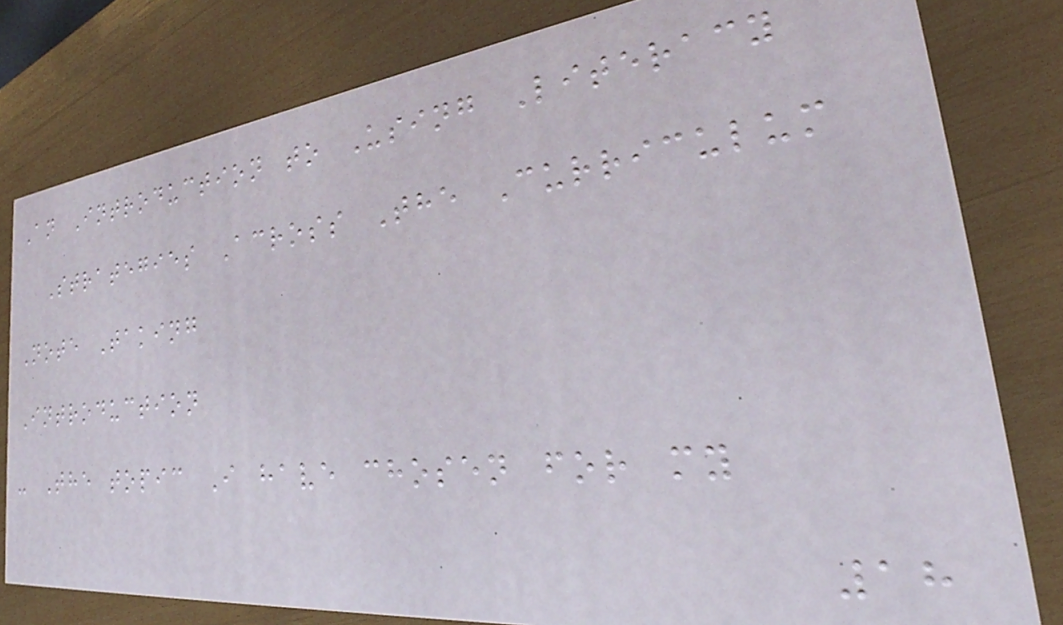An Introduction to Using Literacy
Strategies Across The Curriculum
Note Taking
Introduction
- The topic I have chosen for my
18
